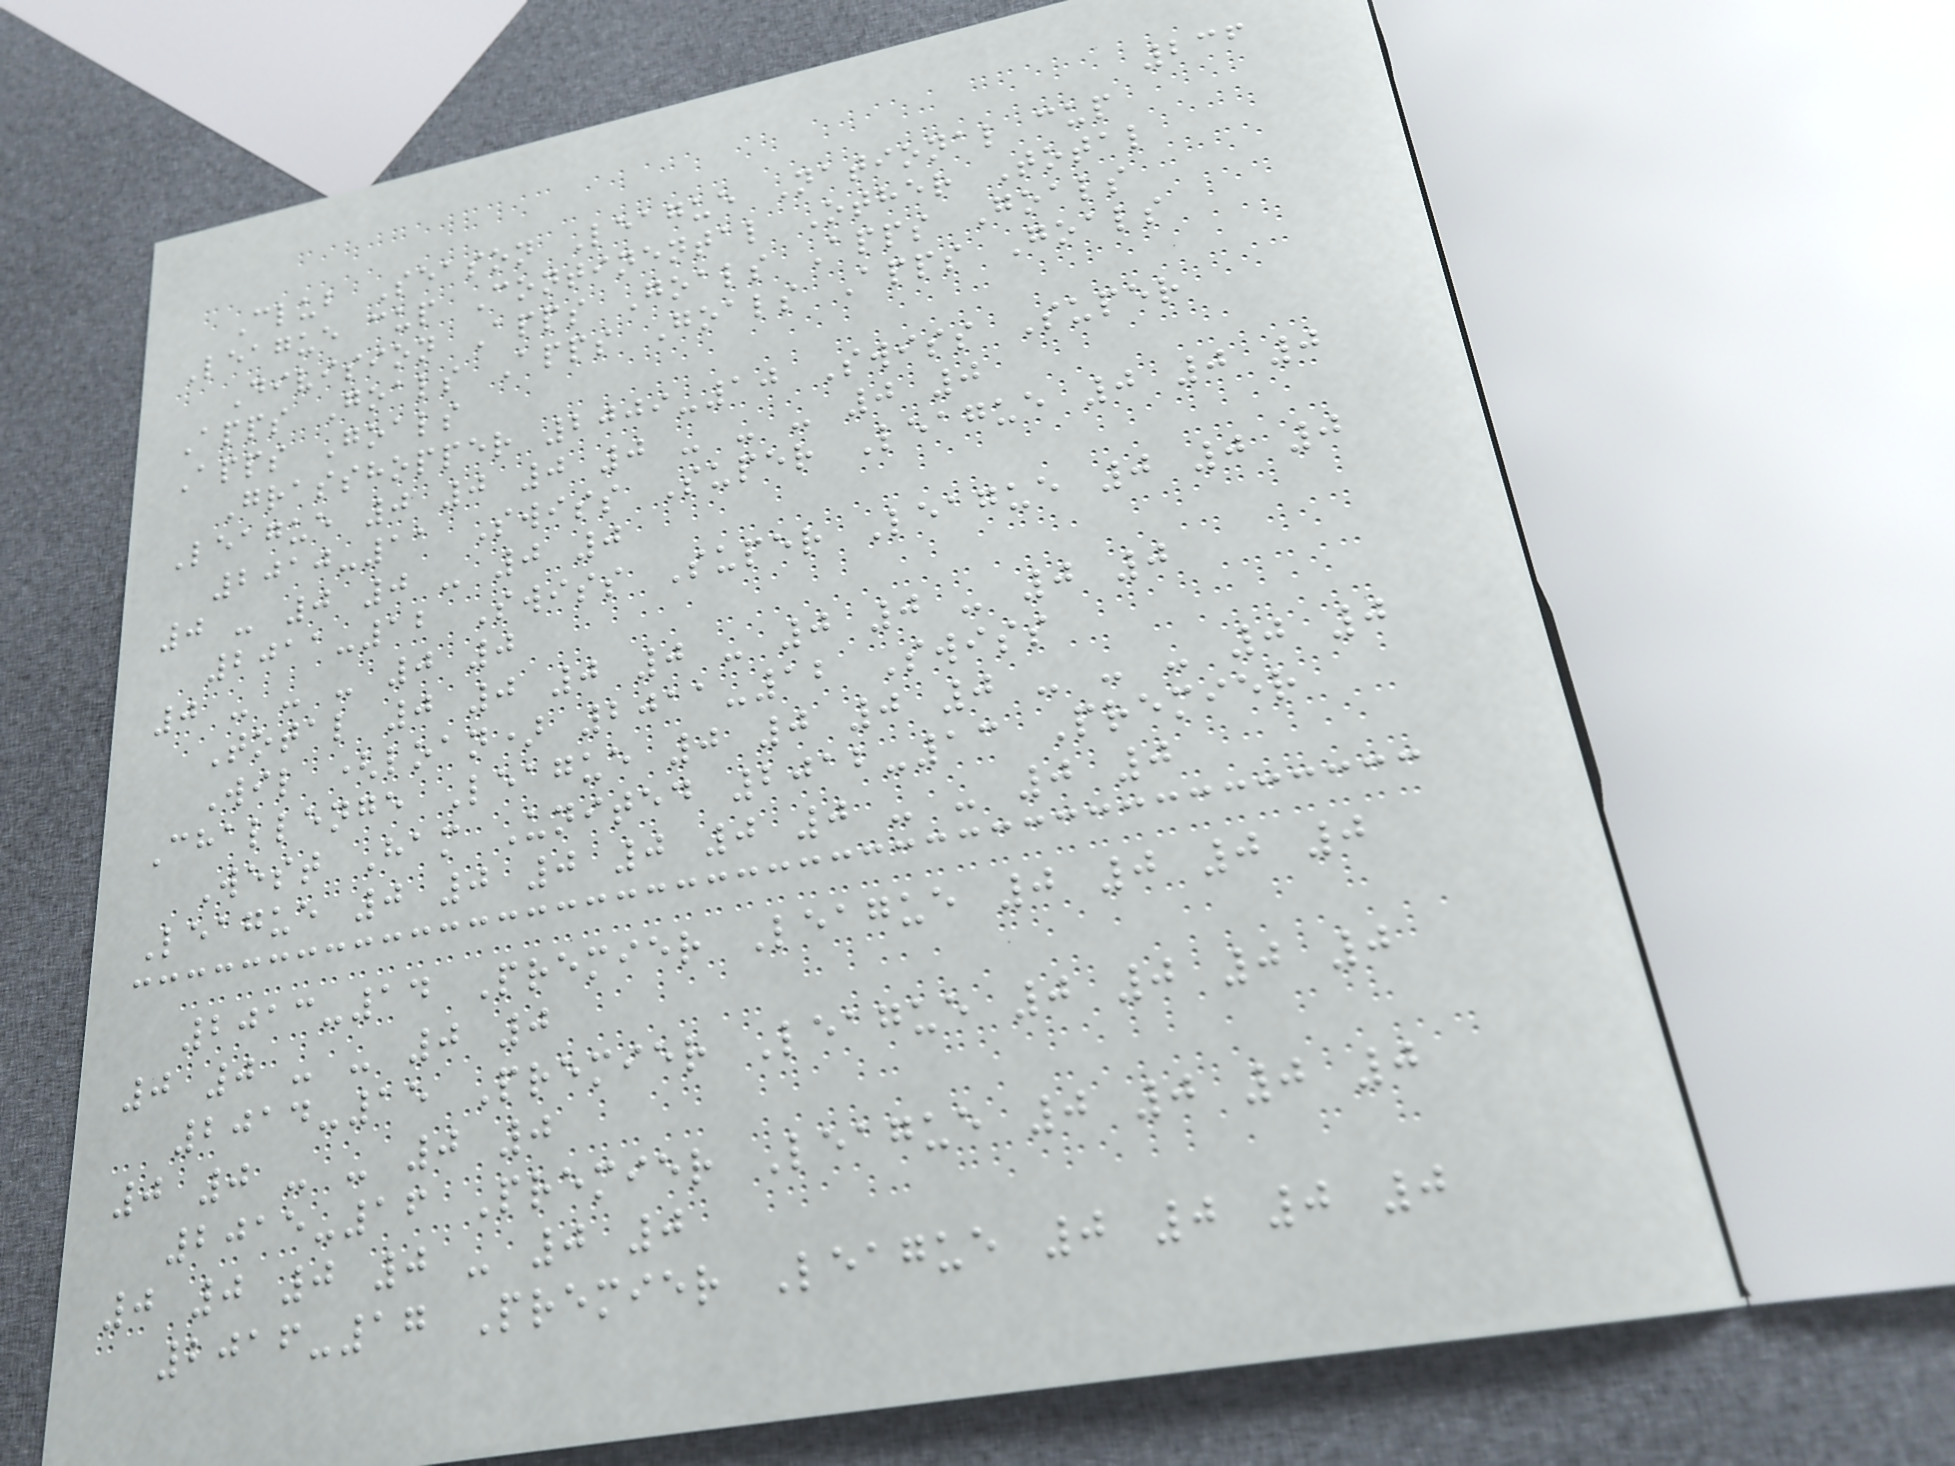236
Club Season League National cup
League cup Continental Other Total
Division Apps Goals Apps Goals
Apps Goals Apps Goals Apps Goals
Apps Goals
Grasshopper 2009-10 Swiss Super
League 0 0 0 0 - - - 0 0
2010-11 Swiss Super League 0 0 0
0 - 0 0 - 0 0
2011-12 Swiss Super League 0 0 0
0 - - - 0 0
Total 0 0 0 0 - 0 0 - 0 0
Wil (loan) 2011-12 Swiss
Challenge League 0 0 0 0 - - - 0 0
West Ham United 2012-13 Premier
League 0 0 0 0 0 0 - - 0 0
2013-14 Premier League 0 0 0 0
0 0 - - 0 0
2014-15 Premier League 0 0 0 0
0 0 - - 0 0
2015-16 Premier League 0 0 0 0
0 0 0 0 - 0 0
2016-17 Premier League 0 0 0 0
